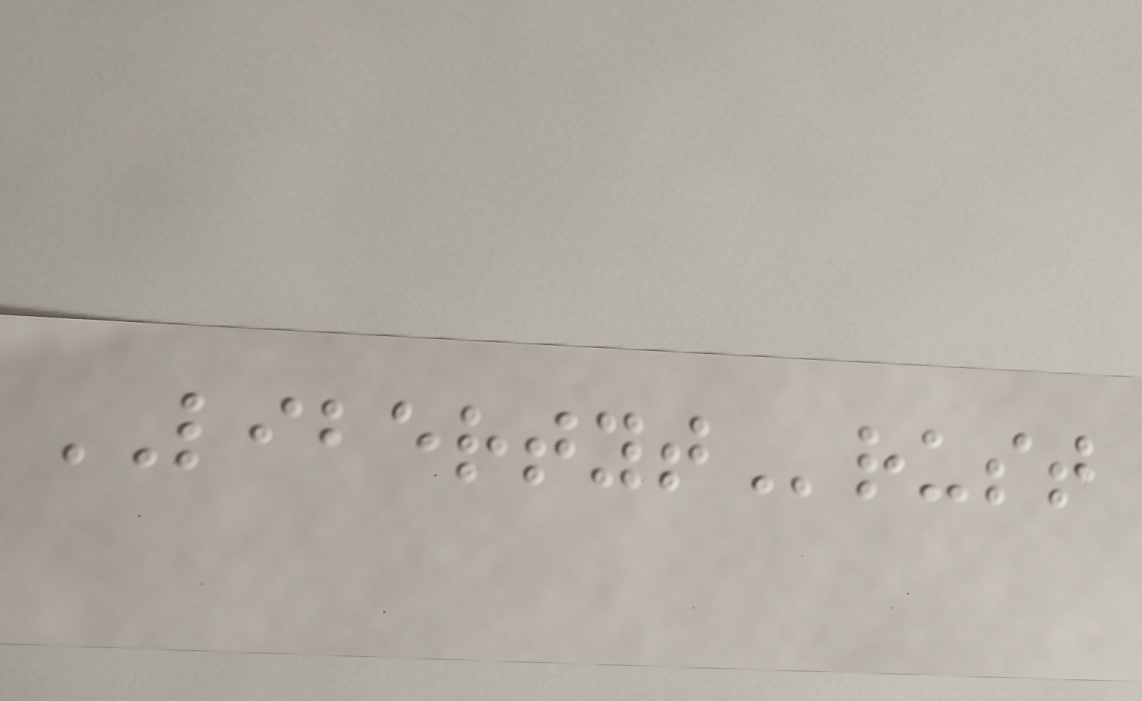LIBERTYTrust
